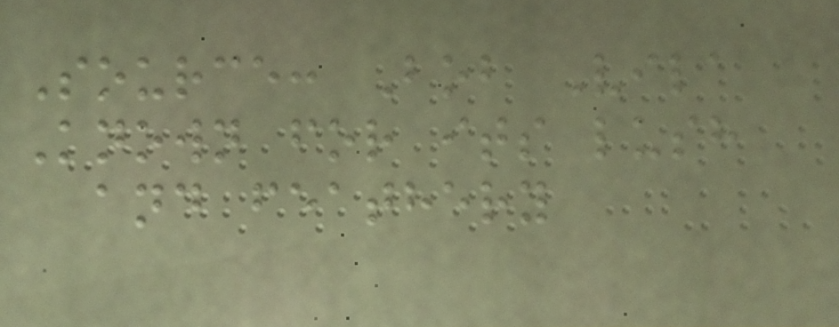Source: Bob Vila
Known for its lush
and feathery
